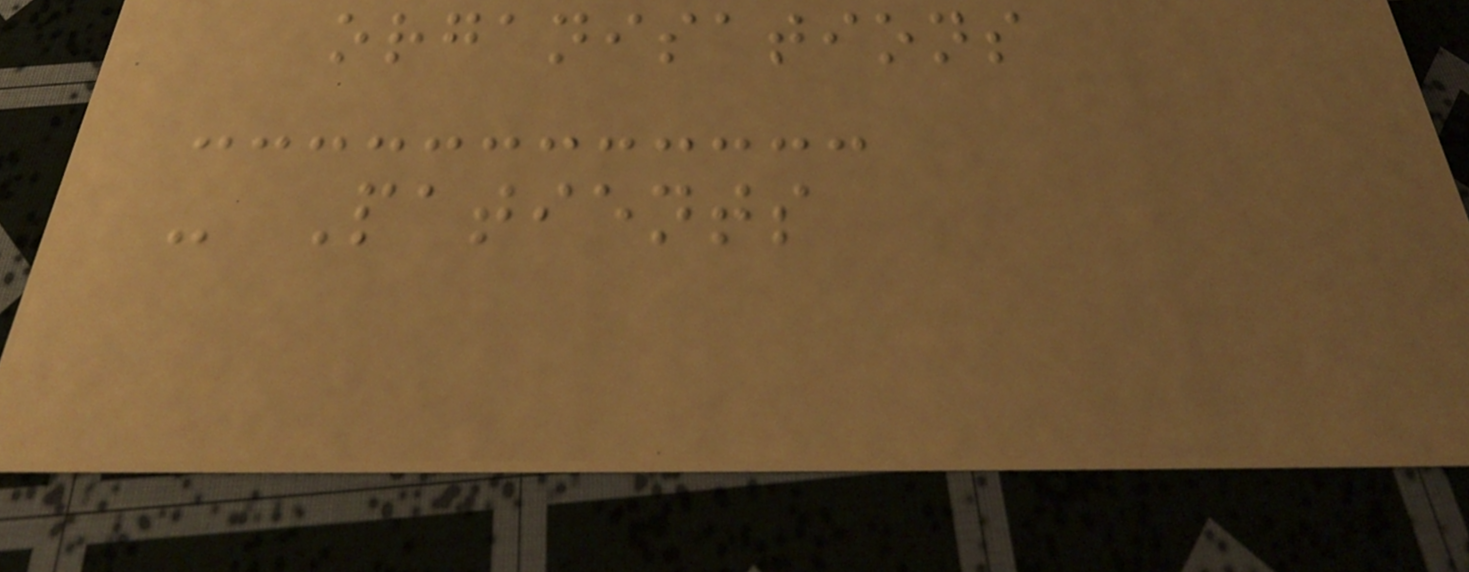organisations
- Patients
